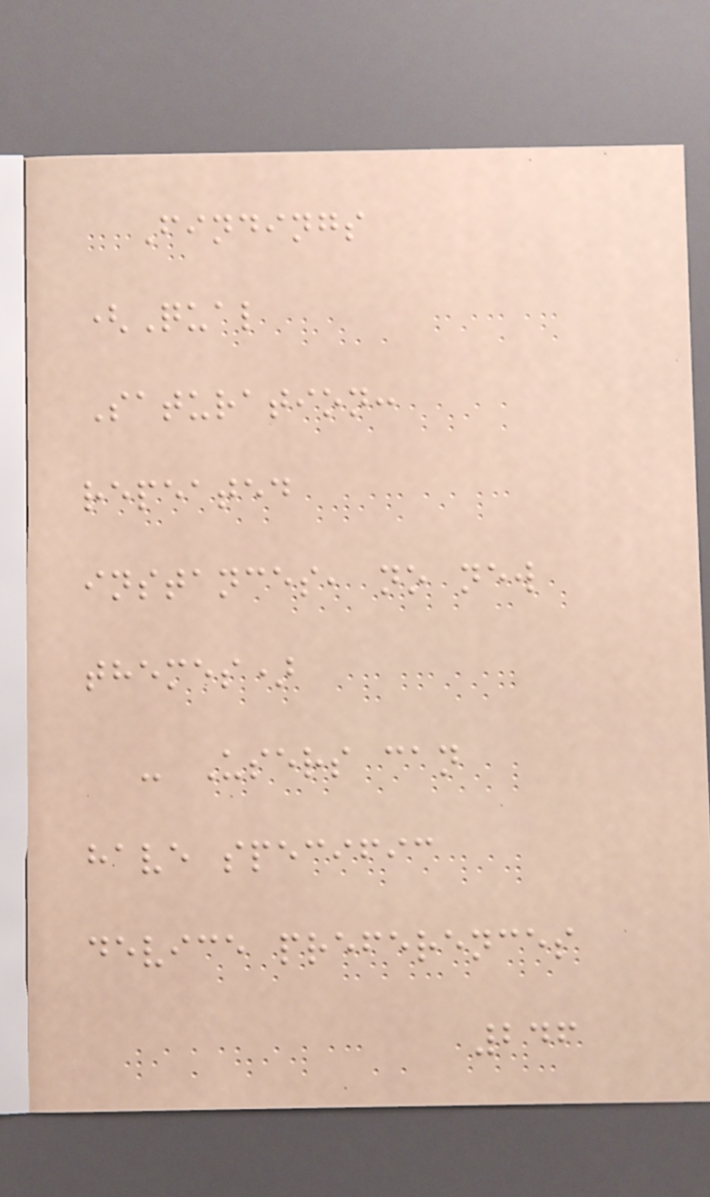Findings
(Qual
Saturation:
repeated
instances, no new
themes)
- Users can
have specific
device preferences
246
